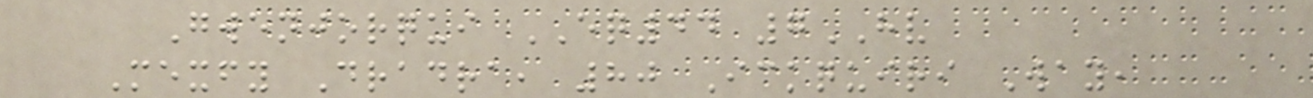Gwenjorqui EQ44 7HV
Mexfy Dradra, 80 Ickquiri Way,
